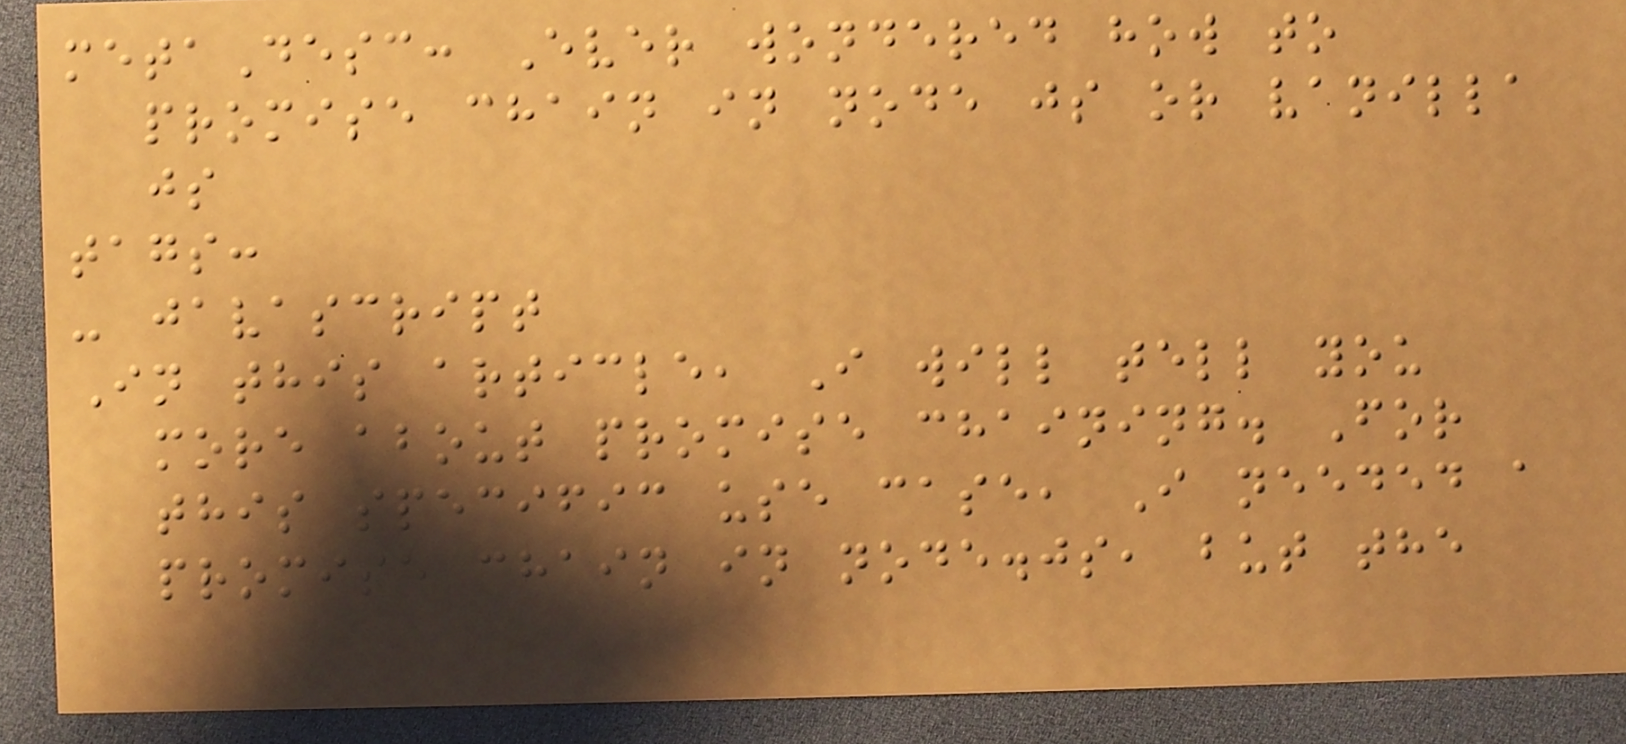metaDesc: Ever wondered how to
promise chain in node js or vanilla
js
tags:
- javascript
In this article, I will tell you
more about promise chaining. For
this specific use case, I needed a
promise chain in node.js, but the
